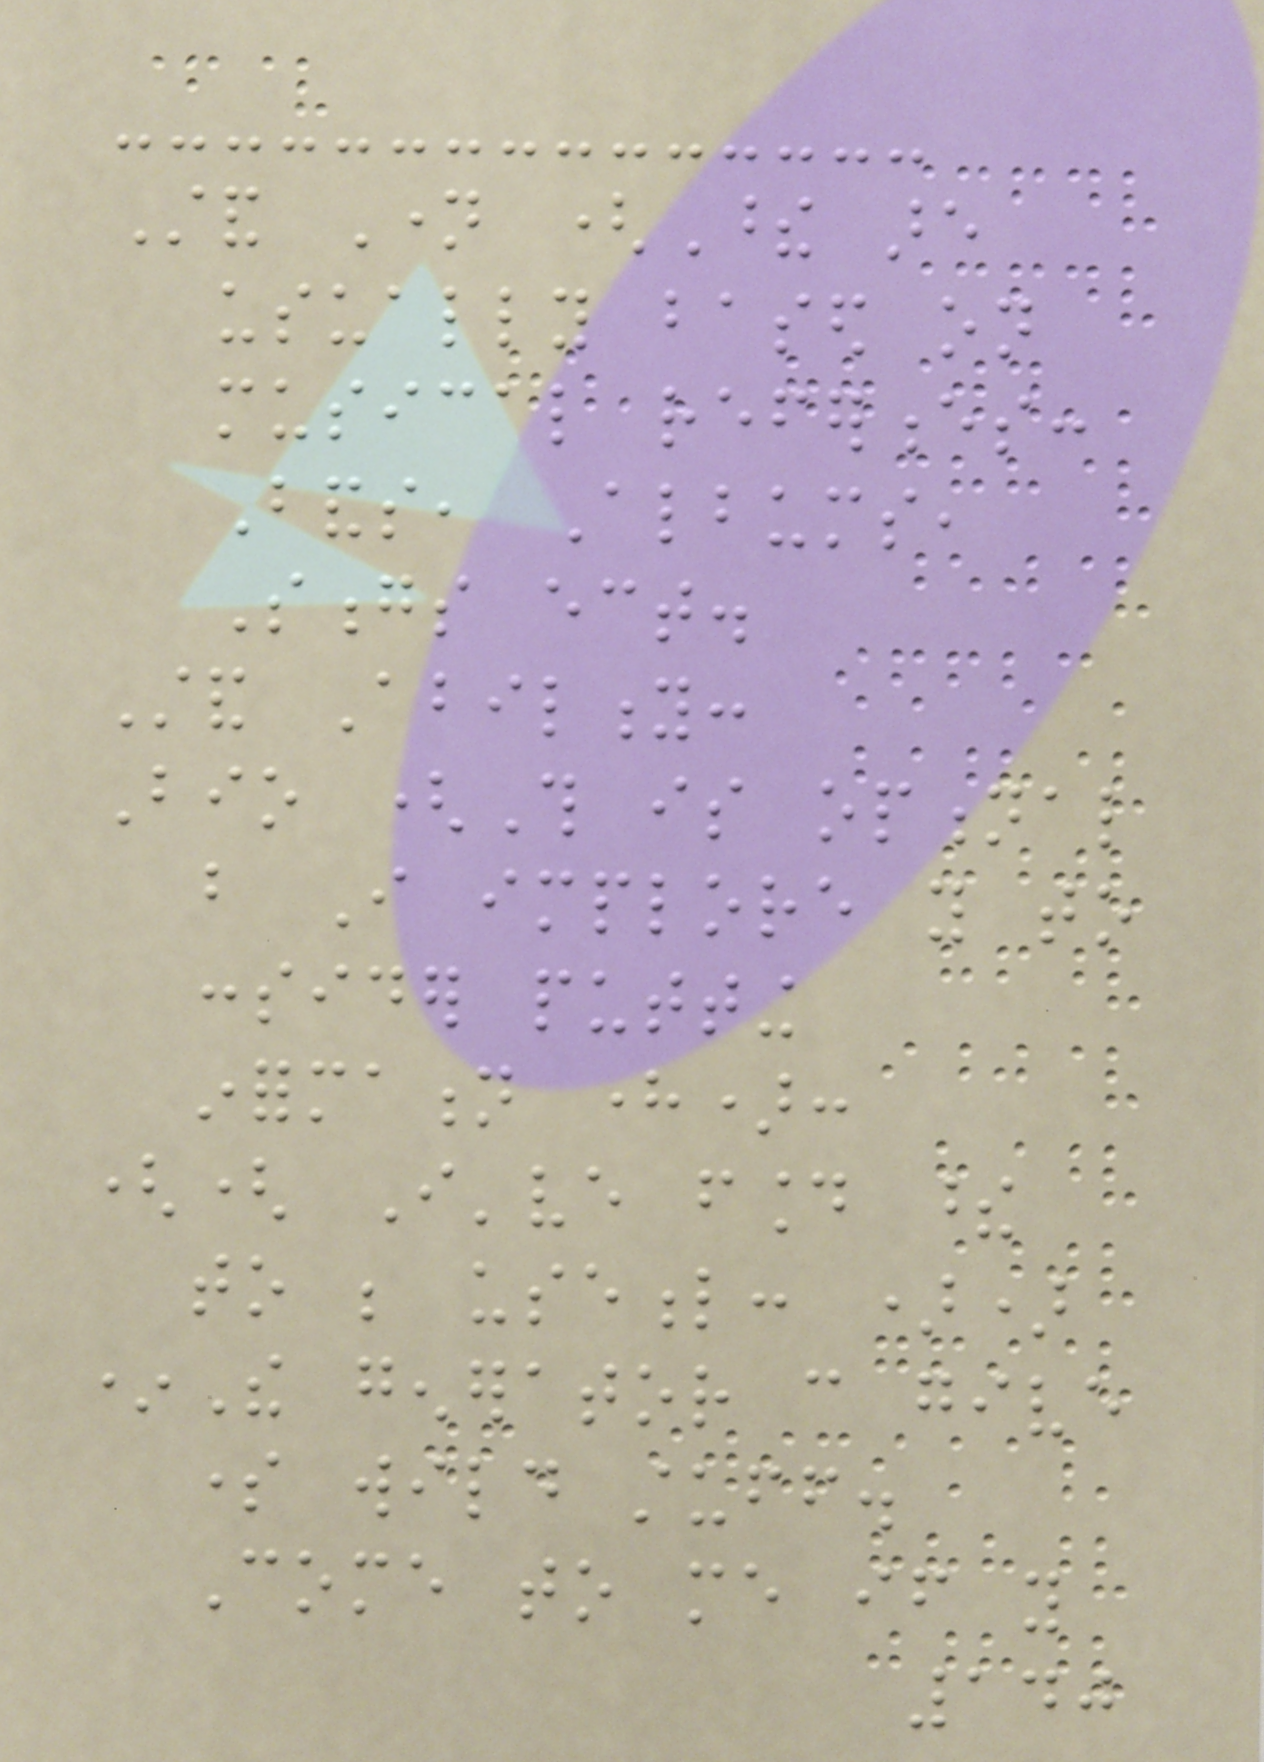Stand Name (These are
usually based on
musical references:
Bands, Albums,
Songs ect.
Stand Ability:
Bio (This is optional
but I implore you to
consider putting
information here):
(( I've found these
to be useful: ))
*The generator can give
some wild stuff.
Come to me if you
140
